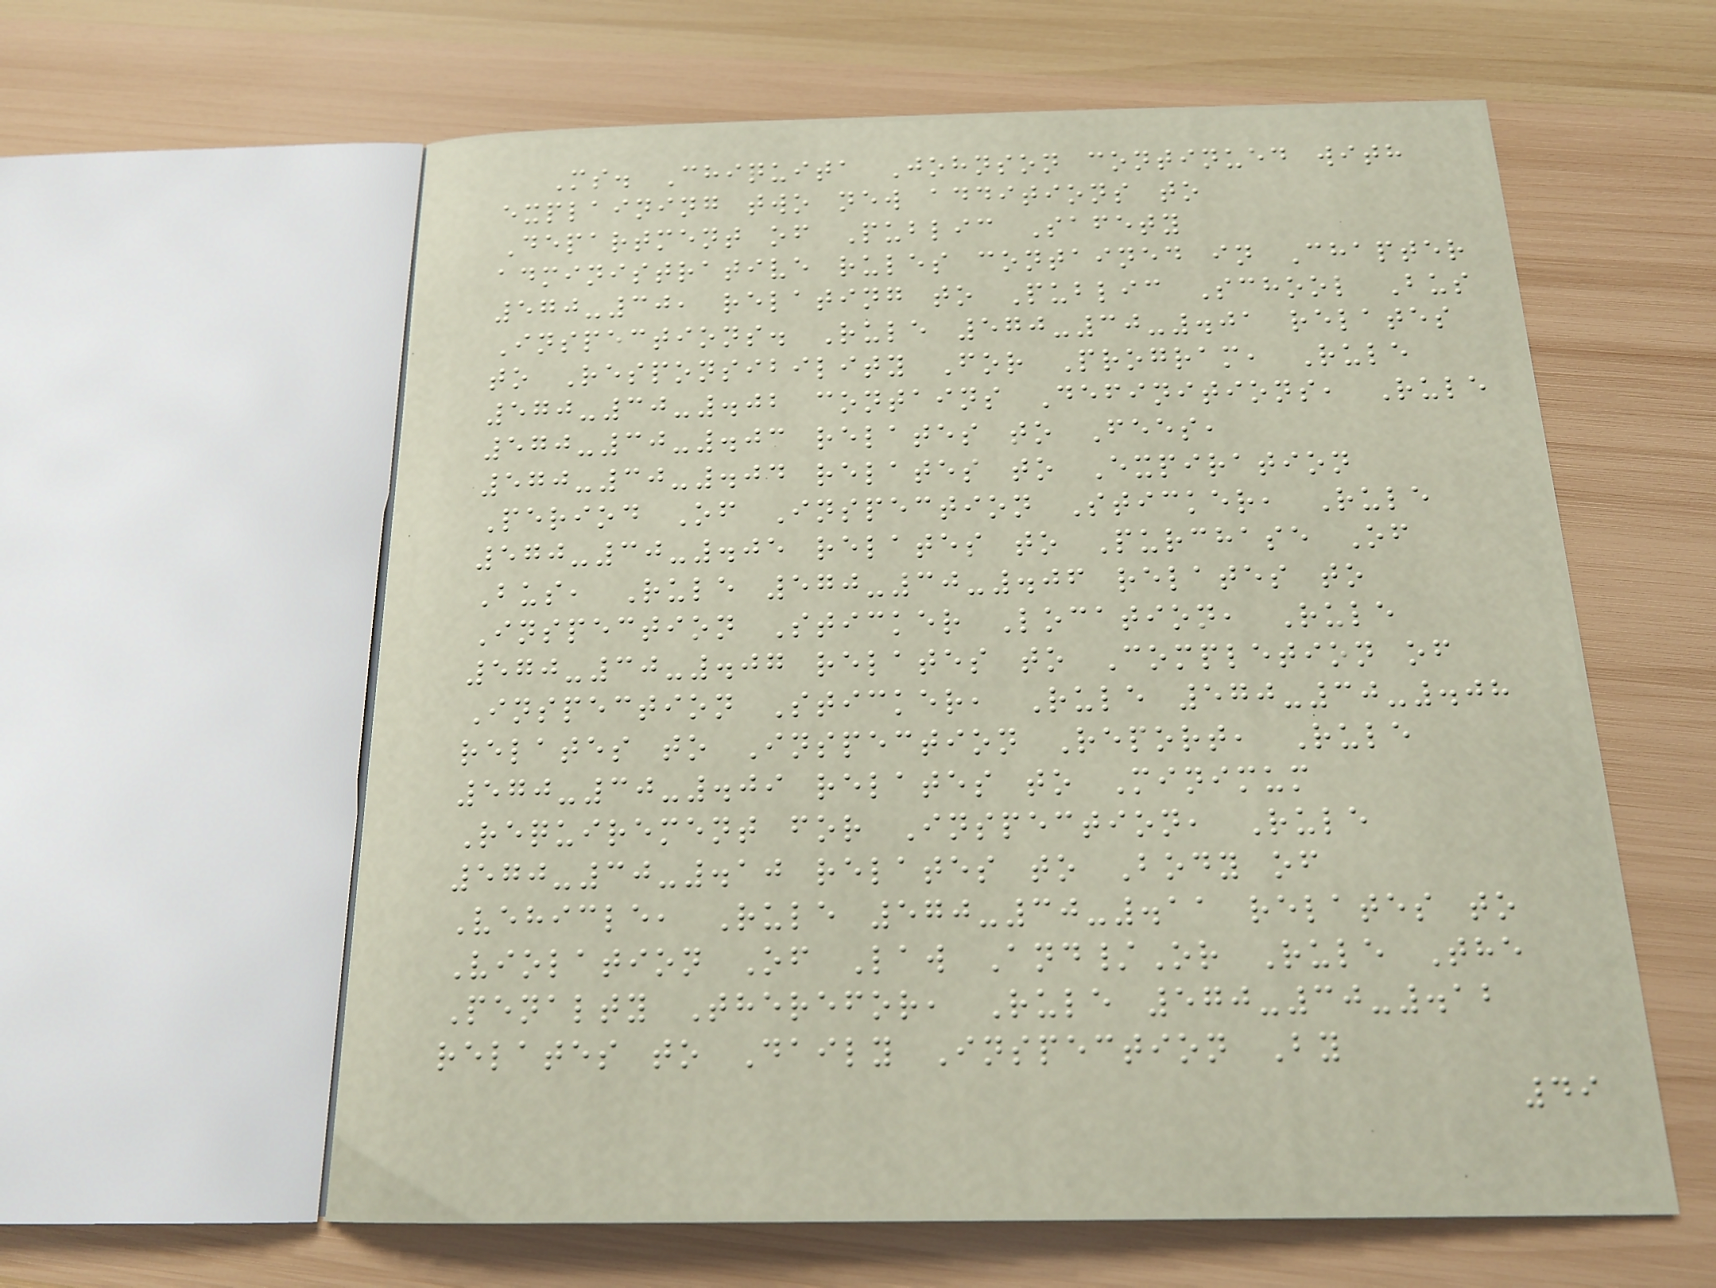Ms. Chiquita Johnson continued with
explaining two new additions to
Department of Public Safety
administrative rules contained in Chapter
570-30, relating to Public School Bus
Inspections. Rule 570-30-.01 relates
to Responsibility For Program, Rule
570-30-.02 contains Definitions, Rule
570-30-.03 relates to Fees,
570-30-.04 relates to Expiration
Period Of Inspection Sticker, Rule
570-30-.05 relates to Purchase Of
Bus, Rule 570-30-.06 relates to
Inspection Sticker Location, Rule
570-30-.07 relates to Completion of
Inspection Sticker, Rule 570-30-.08
relates to Inspection Report, Rule
570-30-.09 relates to Minimum
Requirement for Inspection, Rule
570-30-.10 relates to Body of
Vehicle, Rule 570-30-.11 relates to
Violation Of Law And/Or Rule The
Penalty Therefor, Rule 570-30-.12
relates to Daily Inspection By
49
